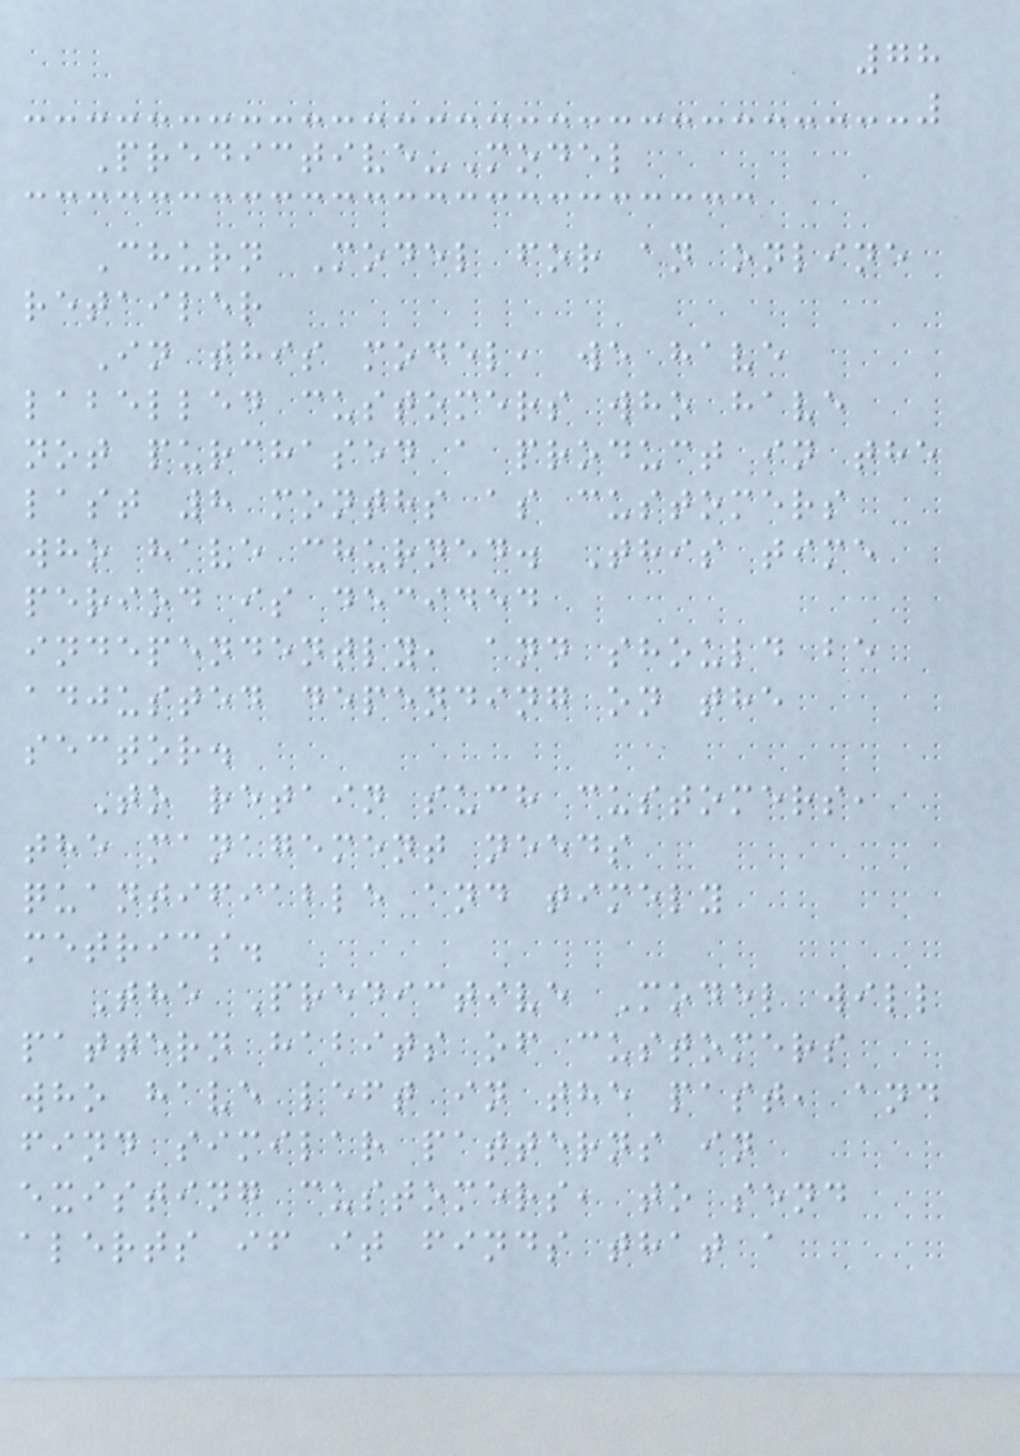78
Predictive-Model
Churn Model for an online
retailer
In this model, we have
labelled customers who have
not purchased a product in the
last 8 months as customers
who have churned. This time
period is decided
independently, and should be
adjusted depending on the
sector.
To retain such customers,
the management needs
quantifiable and timely
metrics.
The Predictive Model will
pattern habits of customers
who have left in the past, and
find similar patterns in
existing customers, to send
alerts if it finds that a
